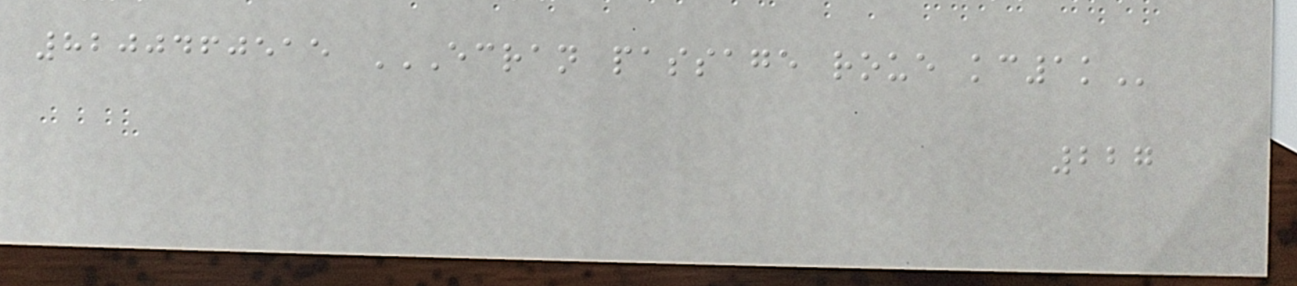8200460515 ECRAN PASSAGE ROUE KC1K
227
